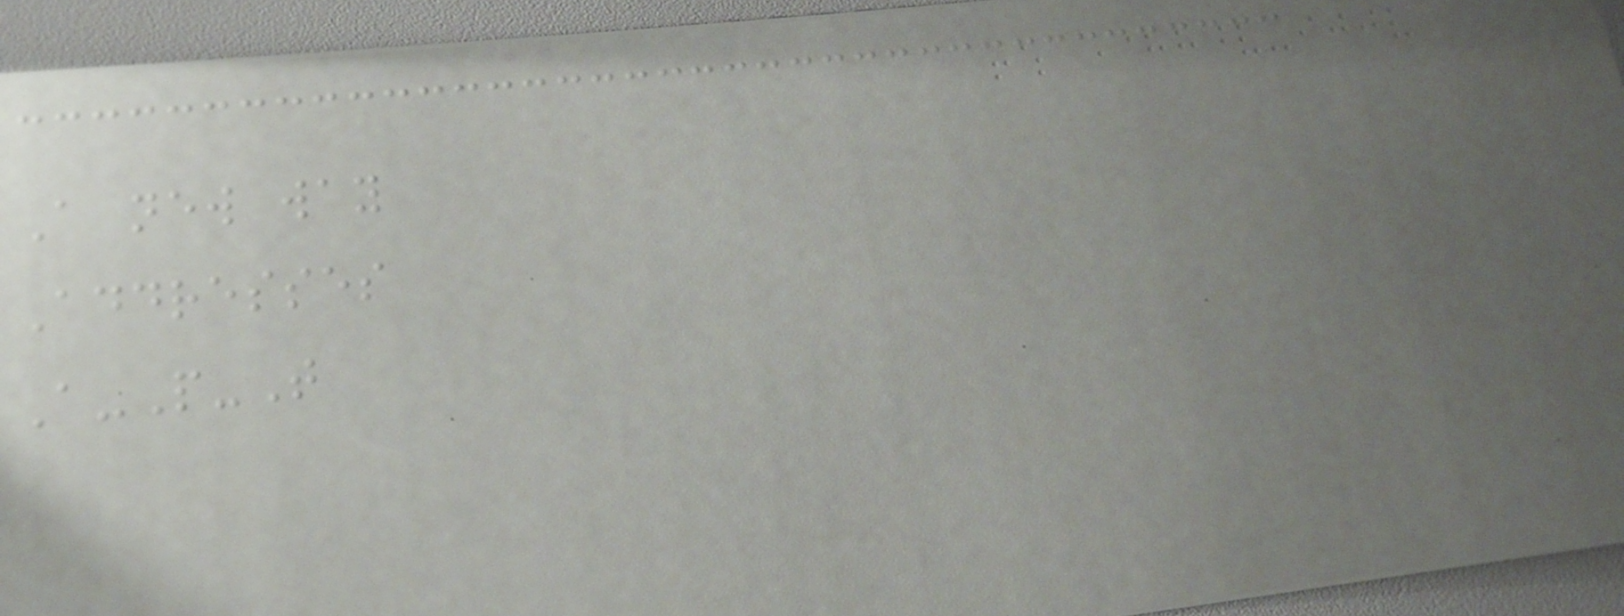A new way
Addresses
A-P-T
